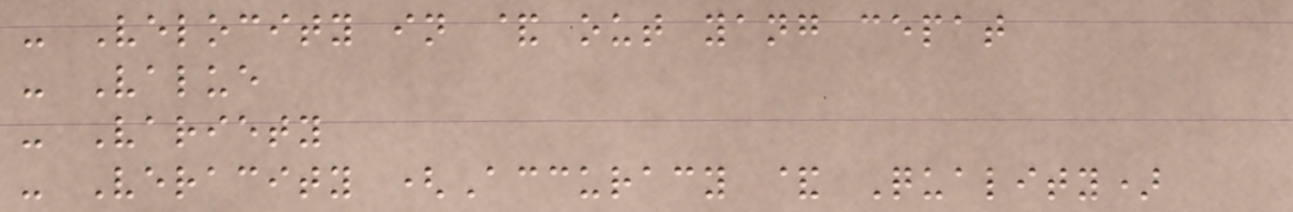- Velocity in & out yang cepat
- Value
- Variety
- Veracity (Accuracy & Quality)
